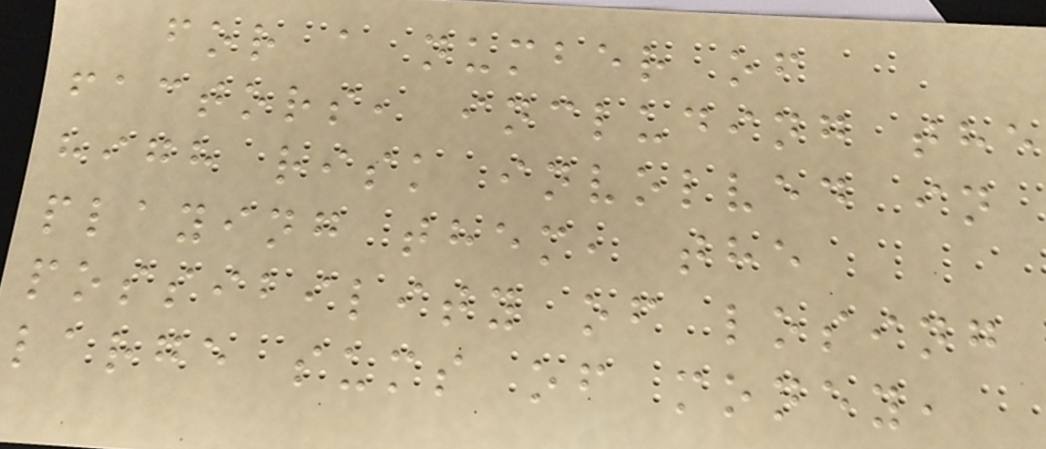for a number of
factors, including the
high risk involved in
playing them, the
possibility of losing
large sums of money,
